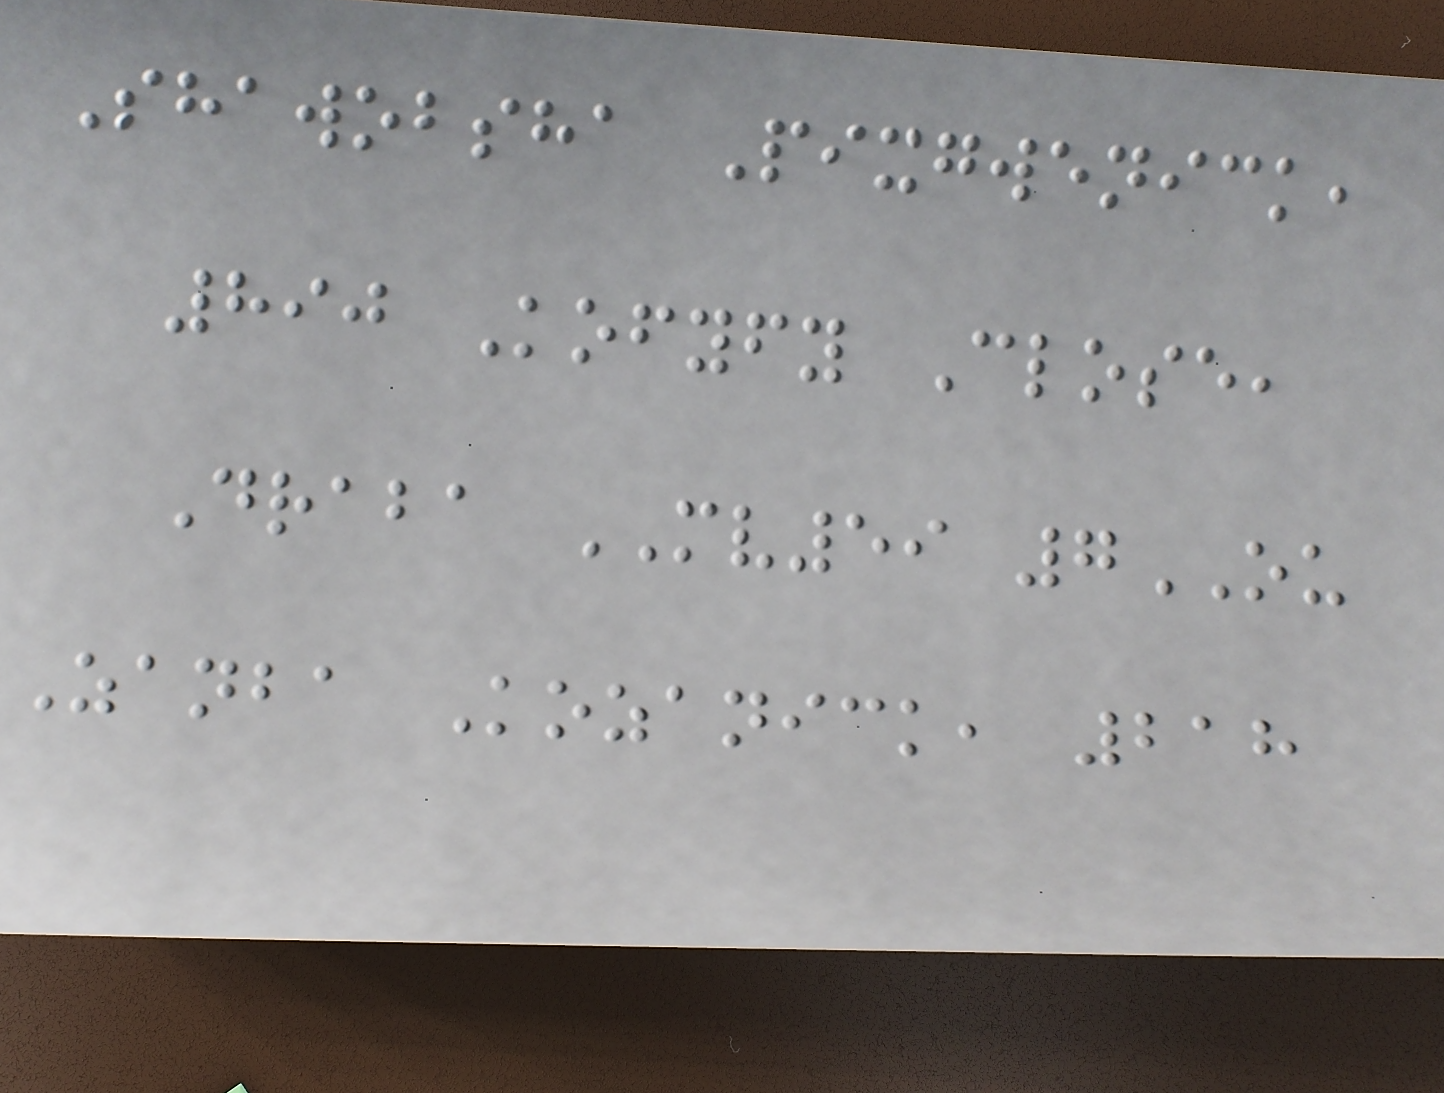Shawobsha Pixgwenick,
890 Kofyfy Close,
Draba MV59 7OU
Zanba Kozanick, 218
